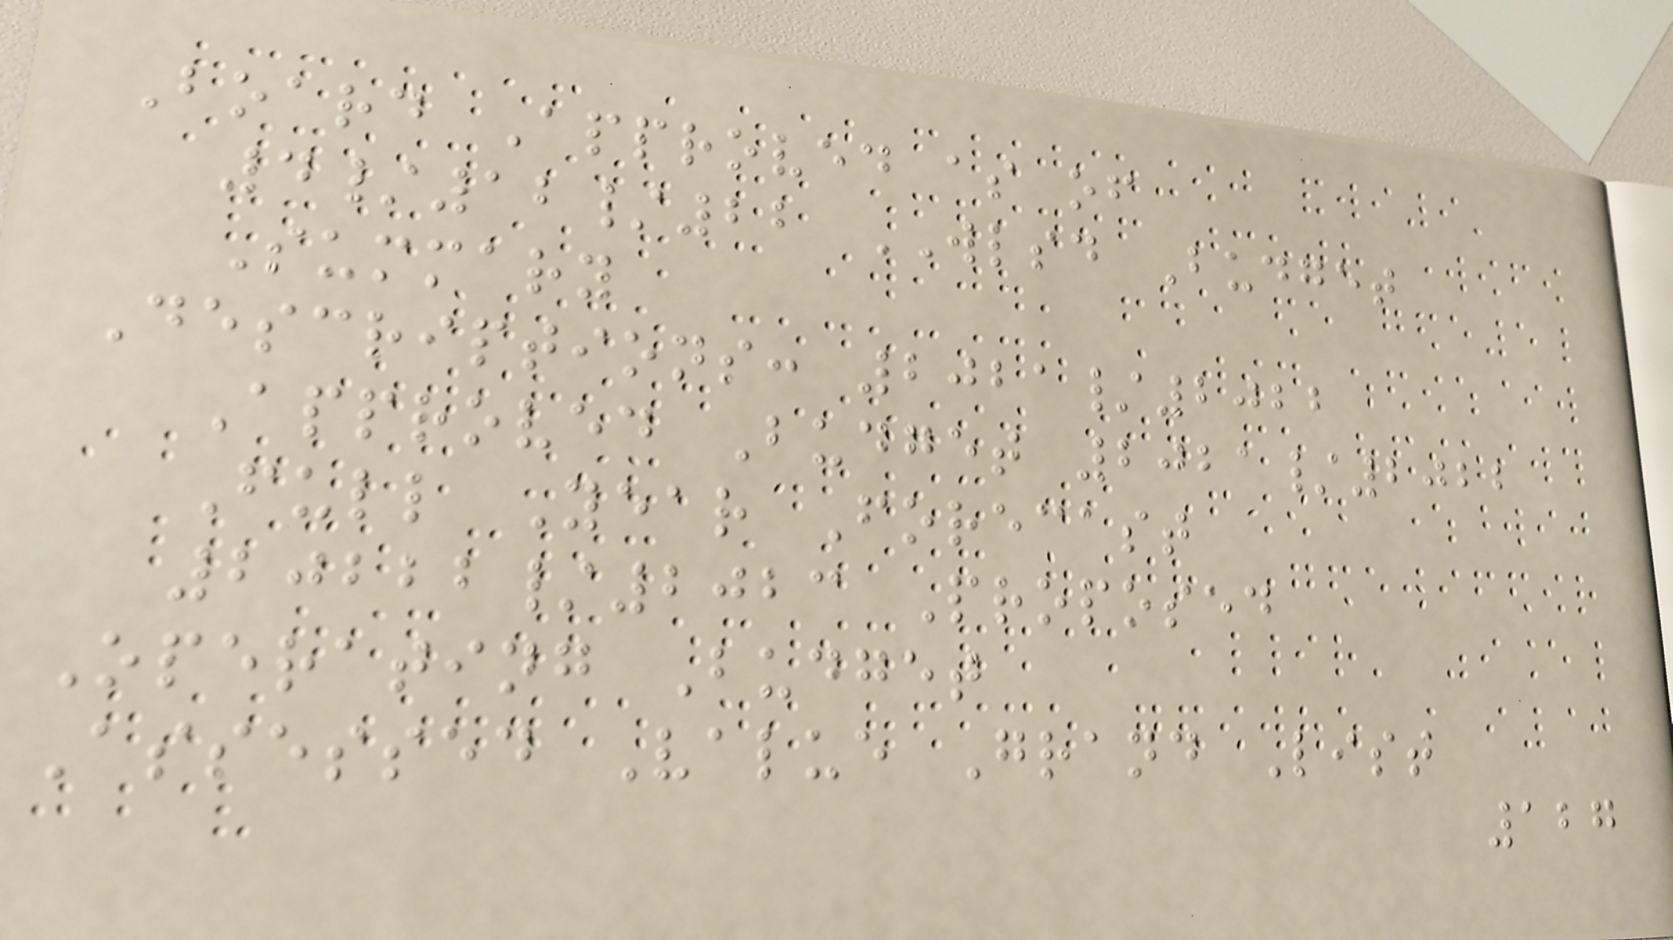Board Approved as of
4/12/22 WLSD Budget
Summary
Descriptions: 2021/2022
Approved Budget 2021/2022
Full Year Forecast
20222/2023 Proposed
Operating Budget
Assessed Value Grand List
127
